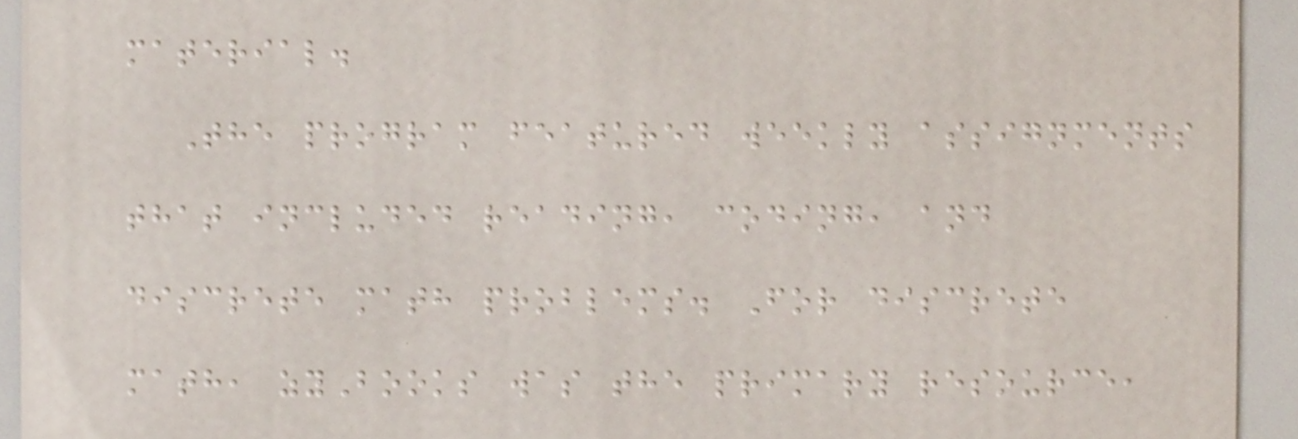material.
The program featured weekly assignments
that included reading, coding, and
discrete math problems. For discrete
math, zyBooks was the primary resource,
